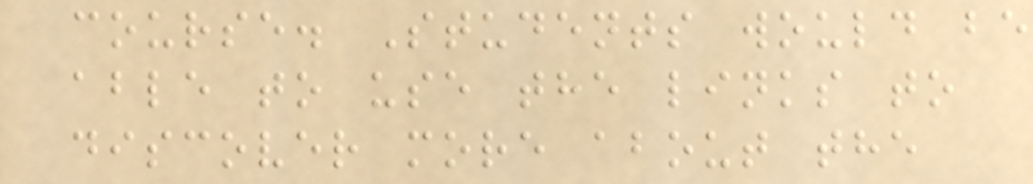course. Students would be
able to use the links to
discover more about the
